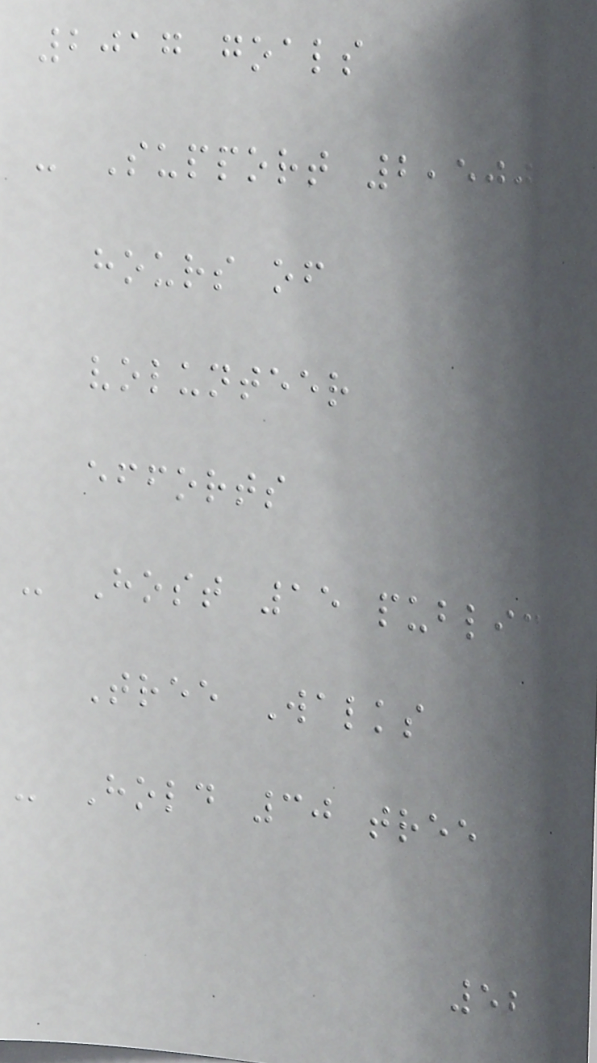2017 goals
- Support 2,500
hours of
volunteer
efforts
- Host 15 public
Tree Walks
- Hold 30 tree
52
